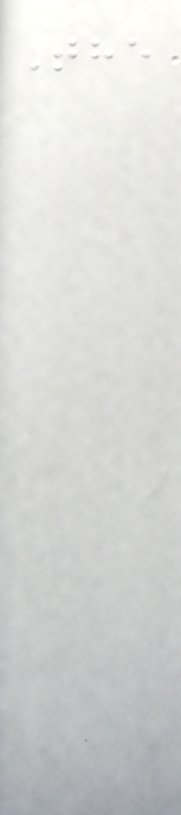The
